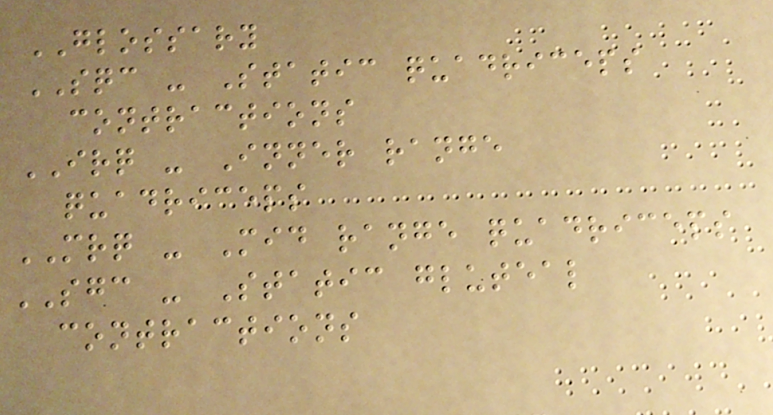GLOSSARY
SQC - Static quadriceps
contractions
IRQ - Inner range
quadriceps
MRQ - Mid range quadriceps
SGC - Static gluteal
contractions
